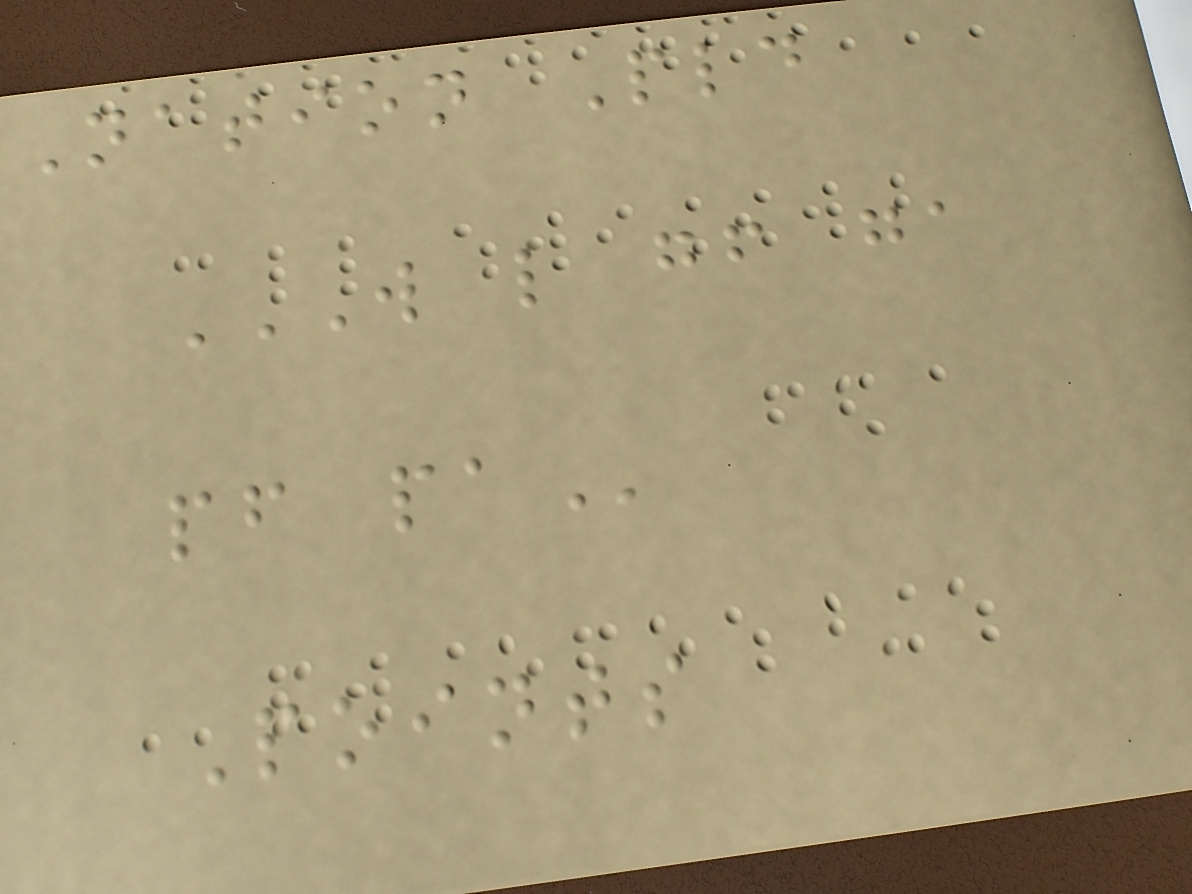Nation Pld
W L GF GA
PF PA
Points
